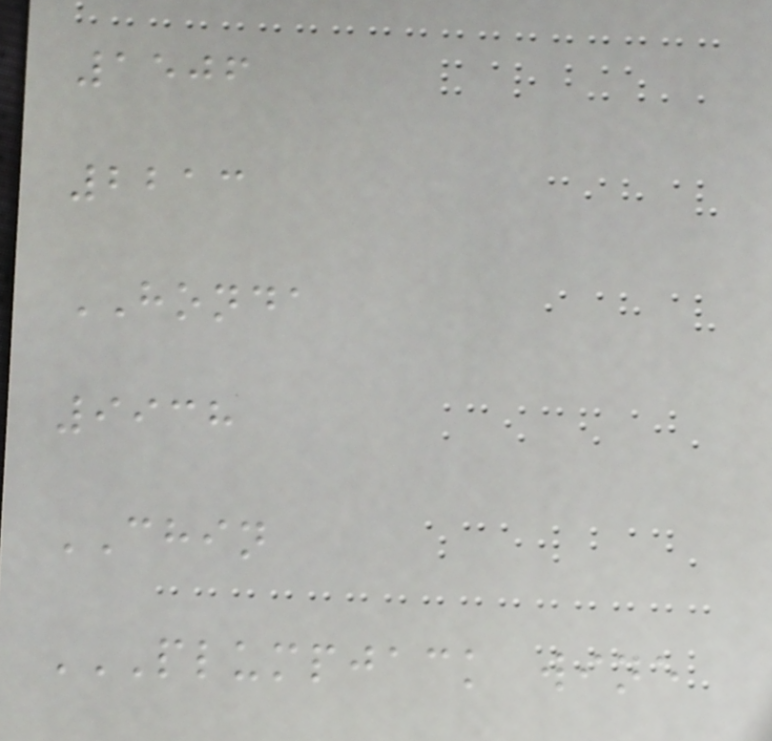1506
2213
HONDA
9938
CHIN
PLUMPJACK WINE
